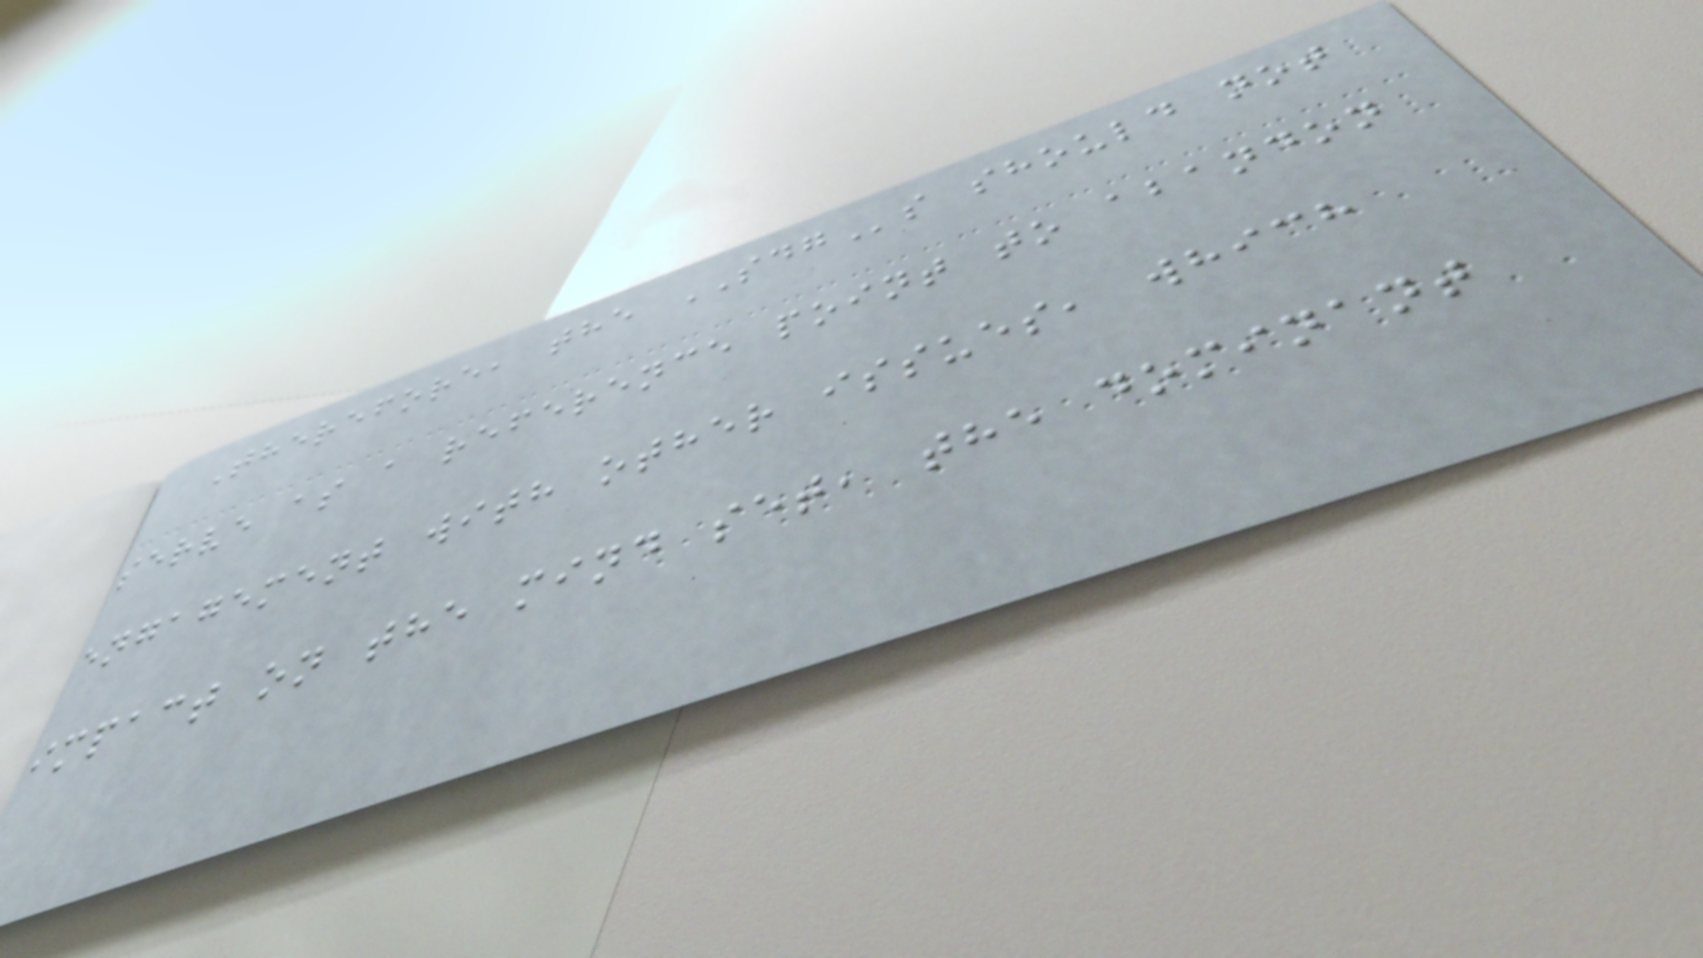Therefore, the SDGs should not
serve as a reference point to abandon
engagement with other issues, which
impact on the mind set, the dominant
